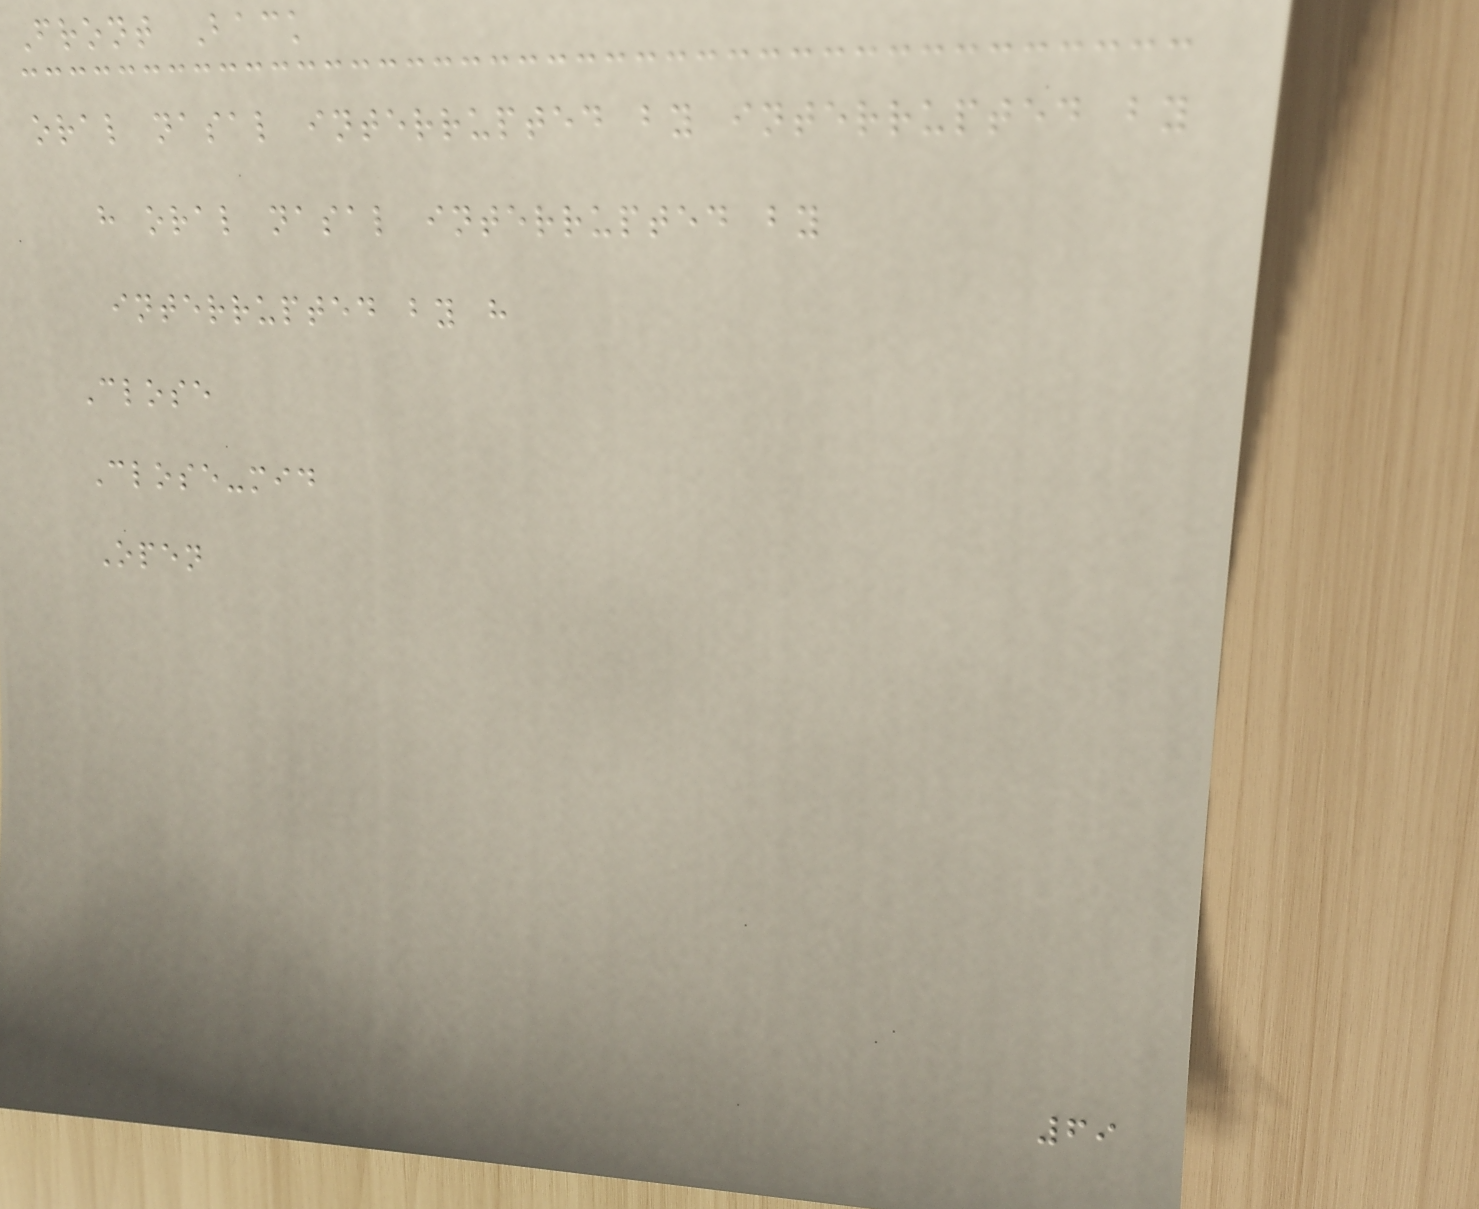Front Back
oral nasal interrupted by interrupted by
h oral nasal interrupted by
interrupted by h
Close
Close-mid
Open
69
